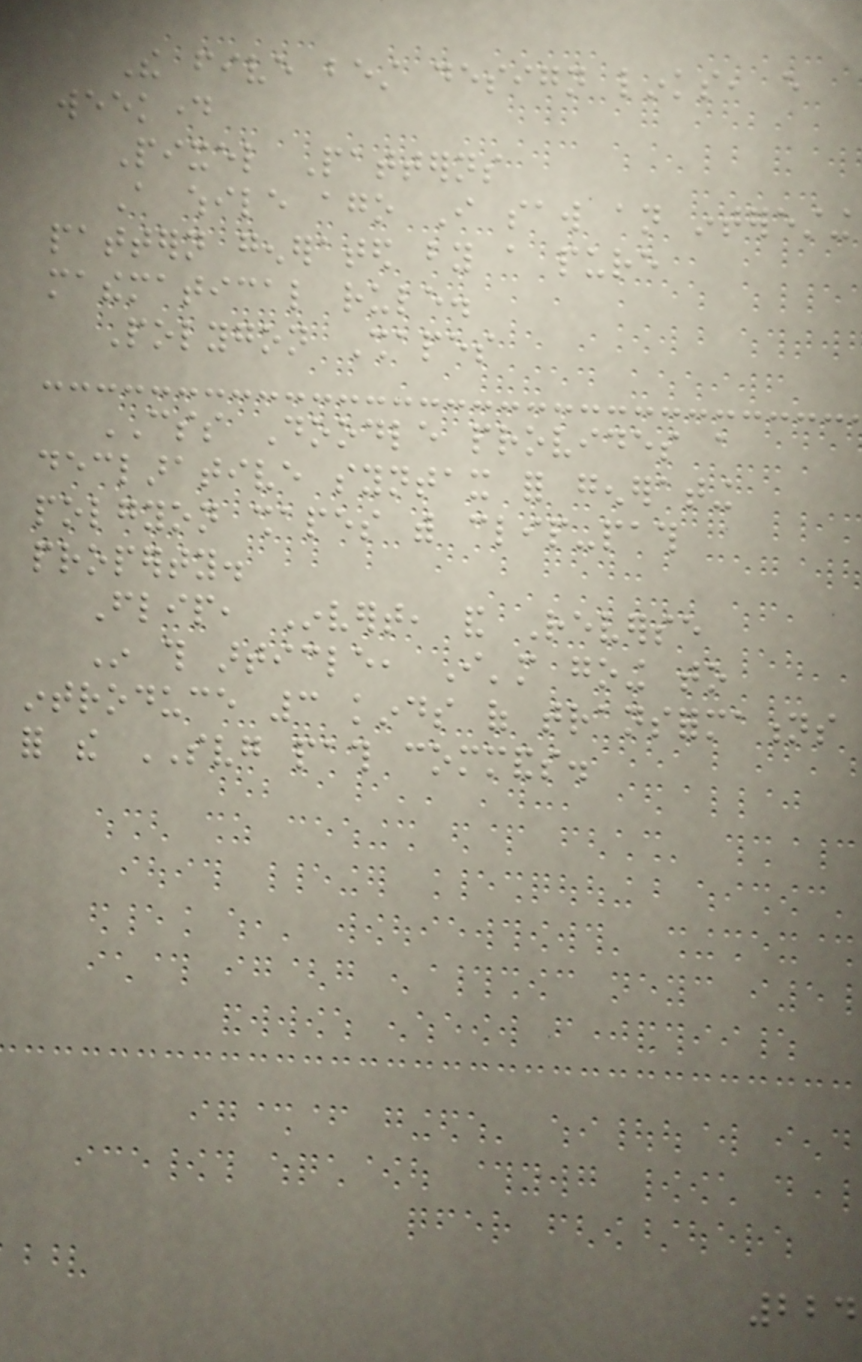The five best design links, every
weekday
Pixel Patterns
A while ago I saw an interesting
pattern generated by a pure
mathematical rule.
Polygon Shapes
CSS Doodle provides a
declarative syntax for generating
polgyon shapes with clip-path
property.
Flip, Invert, and Reverse
In this article, I'm going to
introduce 3 kinds of transformations
for the SVG path commands.
224
